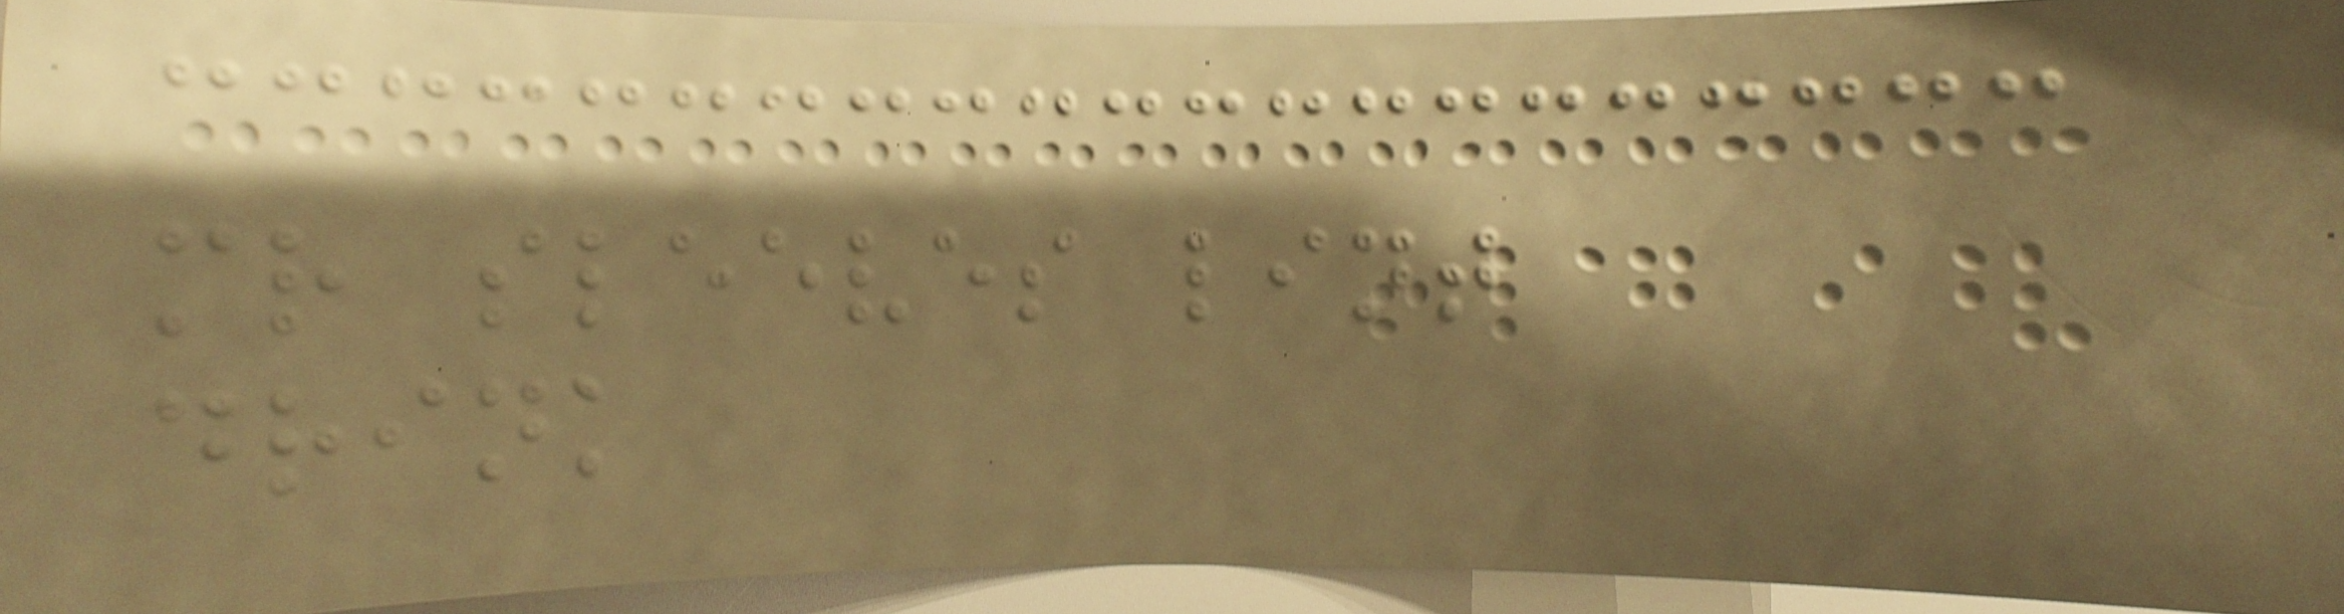mr sleeves lint
drink
